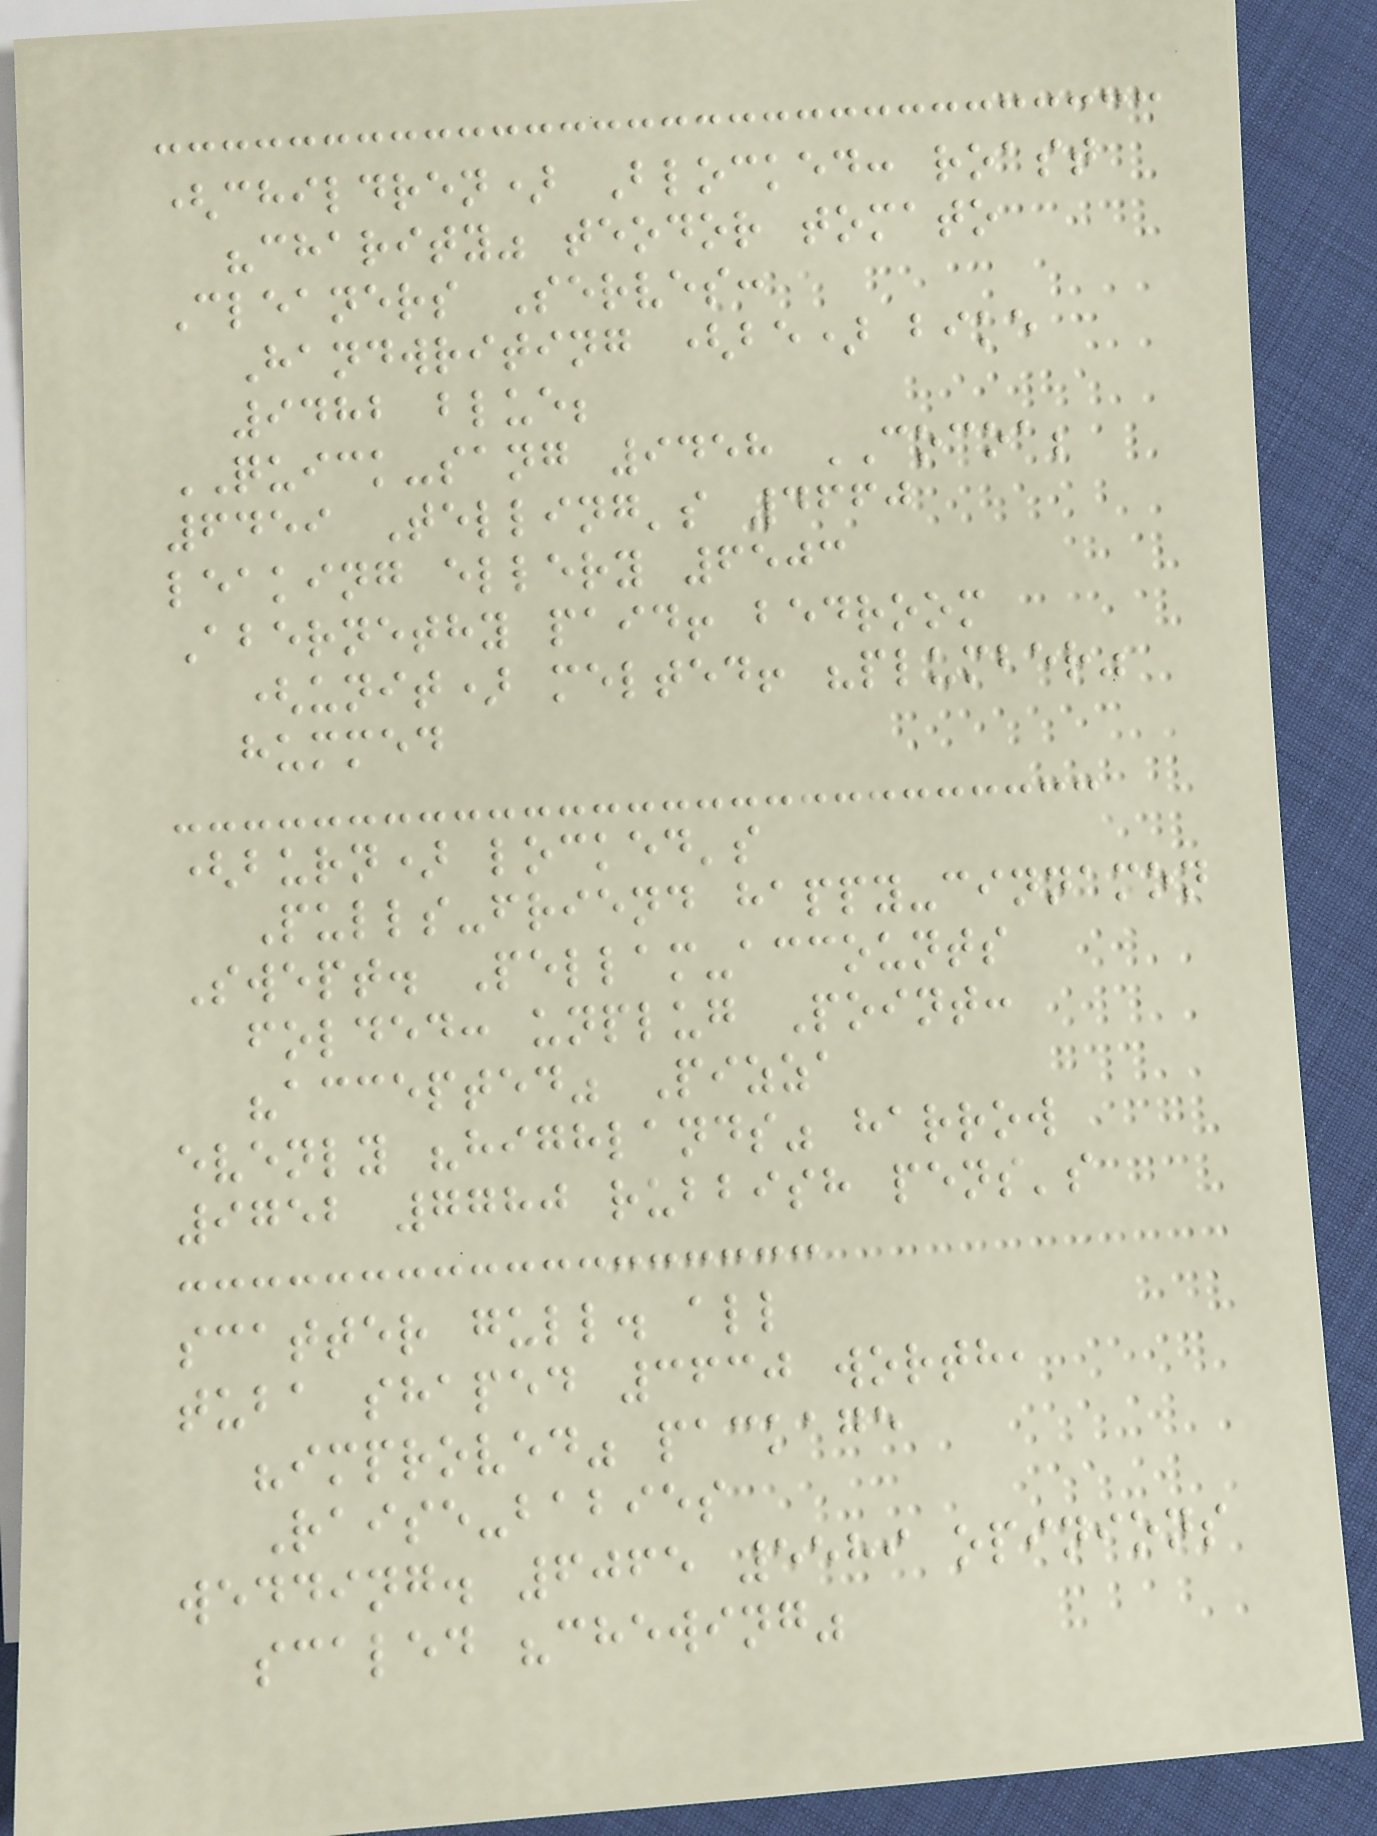(children) Blocked: roast
"charity" teodor tomato
Cleaners Serves:
Handwriting (be) bike
9482 blue;
QUICK-sang 9458 COCOA;
6459 Telling's 4660
leaking ellery 6503
Abernethy paid! bedroom
(unit) melted! "plumber"
hummed
(burn) locked's
Pulls-friend happy-cinnamon
Swept. Pellam-accounts
folded: unplug Point:
"accepted" Pizza
evenly "highlands" harrow
9752 7780 rubbish pens's
scatter gull. all
tuba shaped 3630 worth,
"improved" package
Raise-babies
wedding. 6065 5589 opinions
scaled "chewing"
